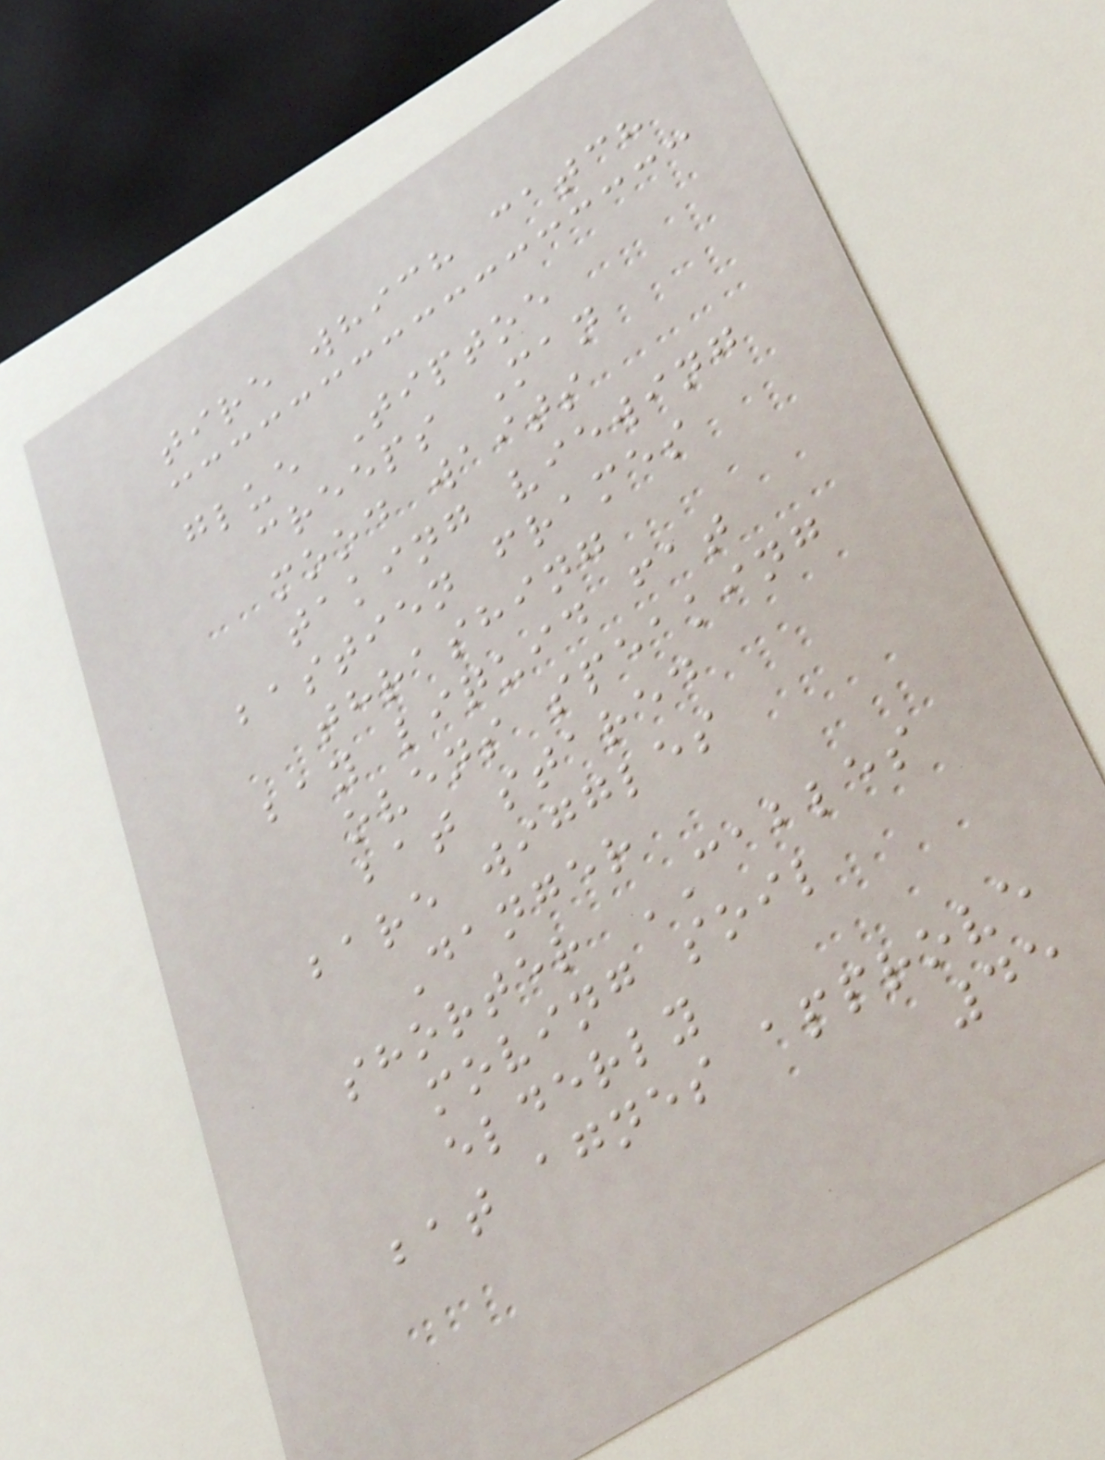tire which catch
glue Tiptoe
creeps Man
mood waits
taking viewing
bastien frames
thrashing
bay liquid fat
ovens speaking
bat stared
bare wiggles
Danger
shorter CABLES
moving soil
elderly
bat agnes approve
45
